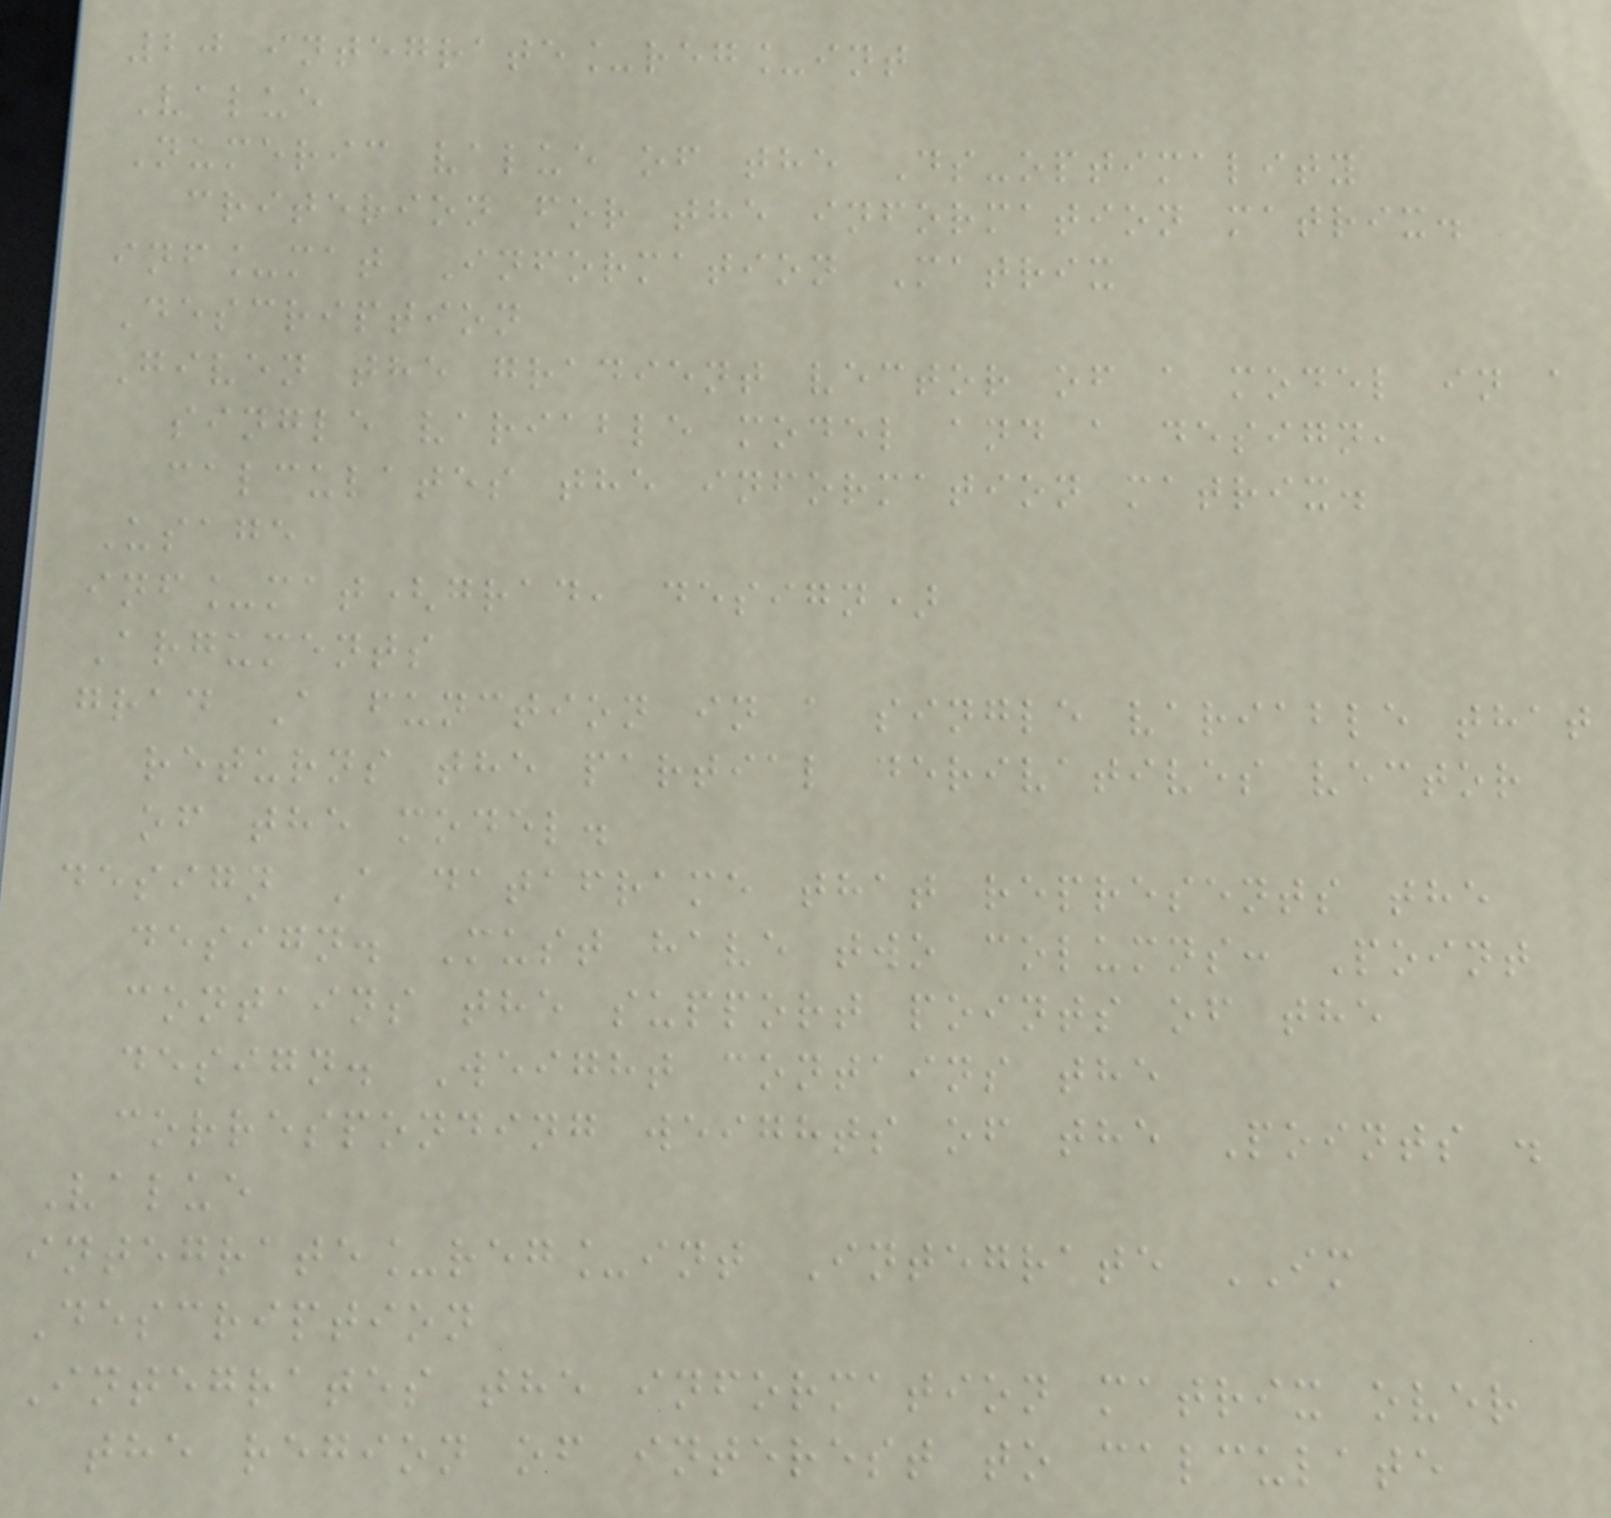20 integrate_reg_int
Value
Numeric value of the Ds-optimality
criterion for the information matrix.
inf_mat Information Matrix
Description
Given the gradient vector of a model in a
single variable model and a design,
calculates the information matrix.
Usage
inf_mat(grad, design)
Arguments
grad A function in a single variable that
returns the partial derivatives vector
of the model.
design A dataframe that represents the
design. Must have two columns: Point
contains the support points of the
design. Weight contains the
corresponding weights of the Points .
Value
integrate_reg_int Integrate IM
Description
Integrates the information matrix over
the region of interest to calculate
